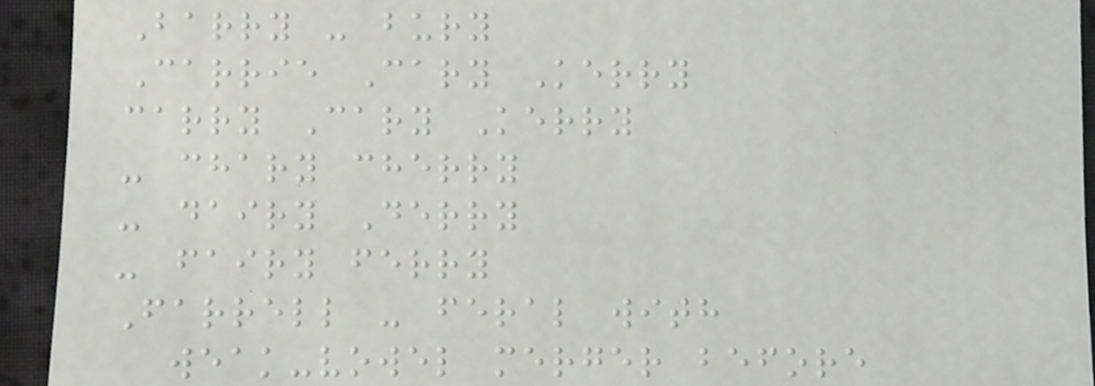Barry - bury
Carrie Cary Kerry
carry Cary Kerry
- chary cherry
- dairy Derry
- fairy ferry
Farrell - feral with
weak-vowel merger before
